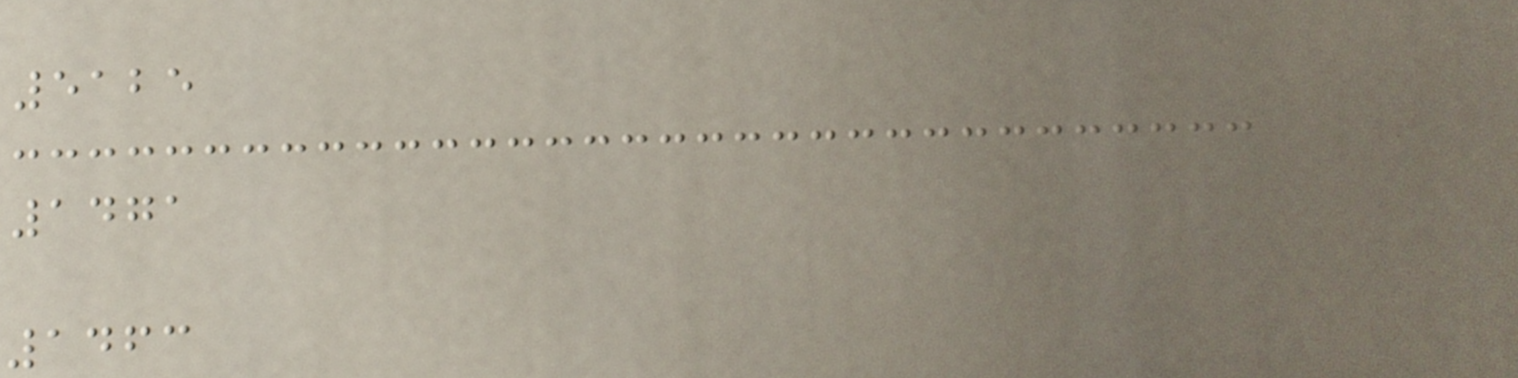5125
1471
1463
